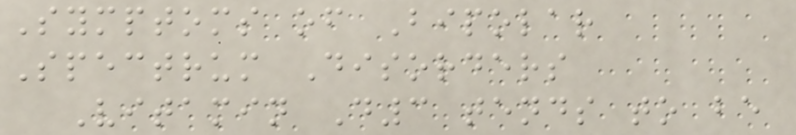Symptoms of Bipolar
Spectrum Disorders
Vitamin D3 tends to be
